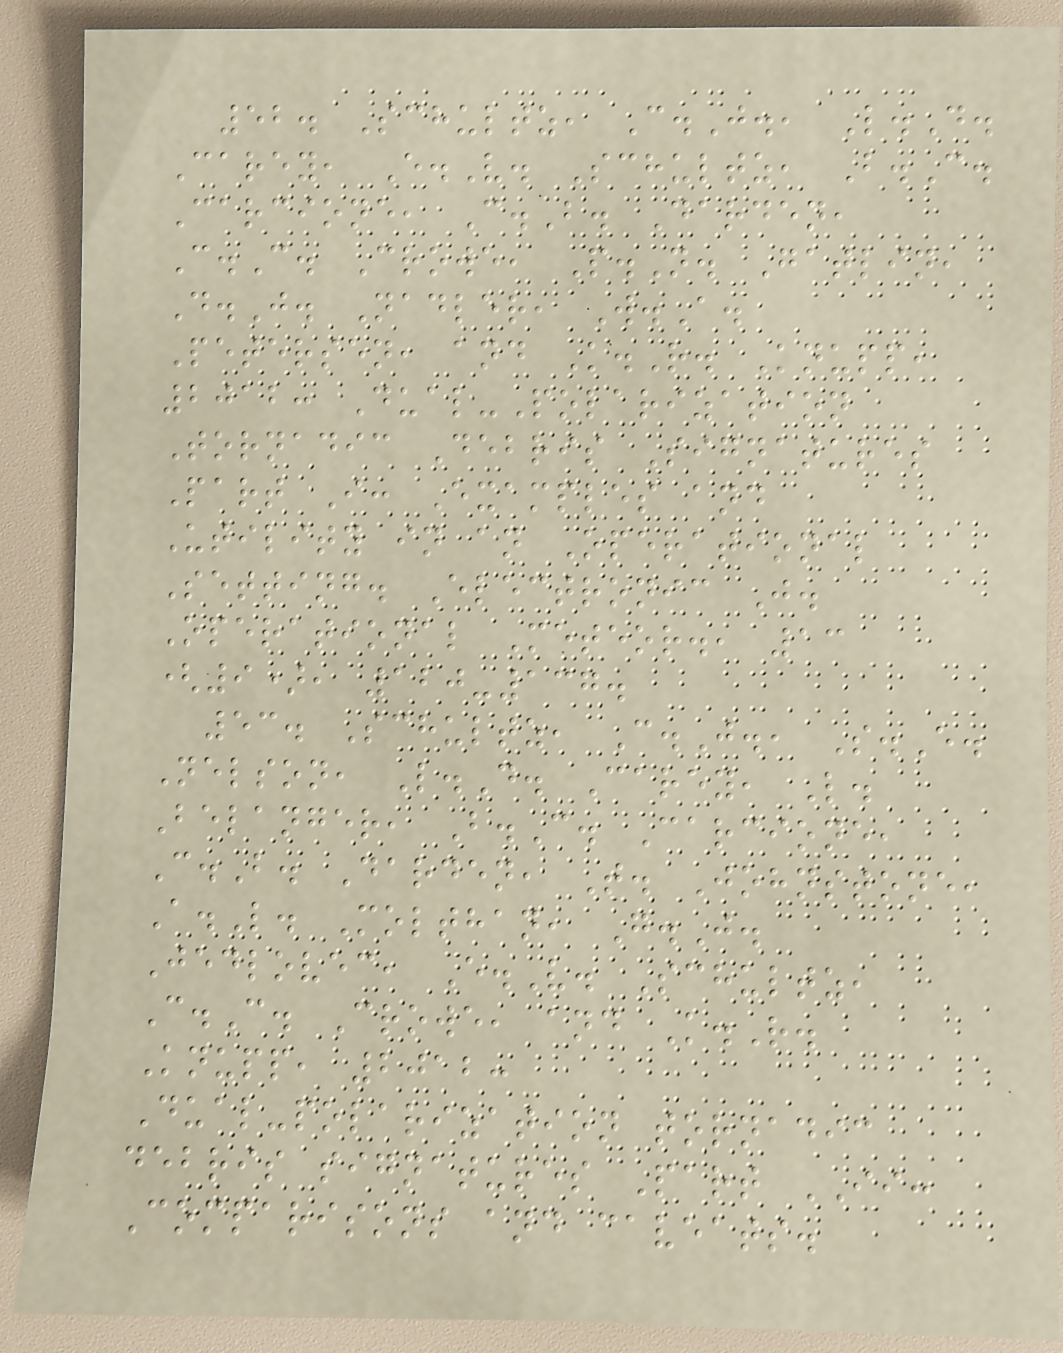52. Schultz, C.J., L.D.
Carey, E.V. Schultz, B.C.
Carcione, C.B. Darden,
C.C. Crowe, P.N. Gatlin,
D.J. Nadler, W.A.
Petersen, and K.R. Knupp,
2012: Dual-Polarization
Tornadic Debris Signatures
Part I: Examples and
Utility in an Operational
Setting. Electronic J.
Operational Meteor., 13
(9), 120-137.
53. Schultz, C.J., S.E.
Nelson, L.D. Carey, L.
Belanger, B.C. Carcione,
C.B. Darden, T. Johnstone,
A.L. Molthan, G.J.
Jedlovec, E.V. Schultz,
C.C. Crowe, and K.R.
Knupp, 2012:
Dual-polarization tornadic
debris signatures Part II:
Comparisons and caveats.
